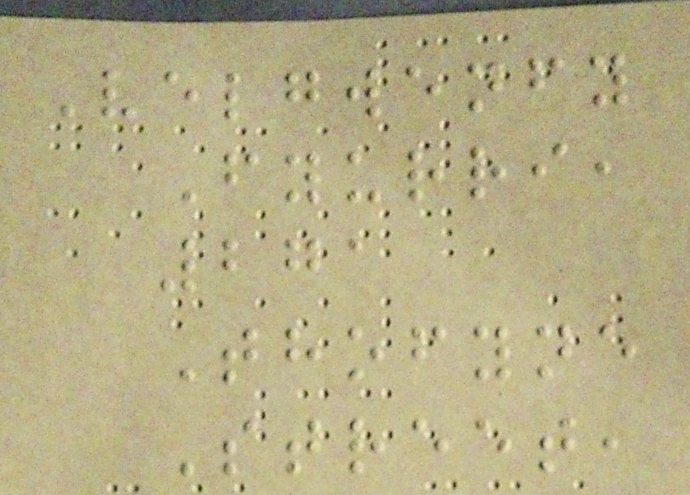Velgwenfy
Fyurri,
271
Thofyne
Street,
